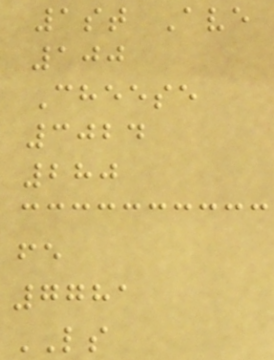1st Ave
100
Cheese
3024
280
fe
7781
LS
